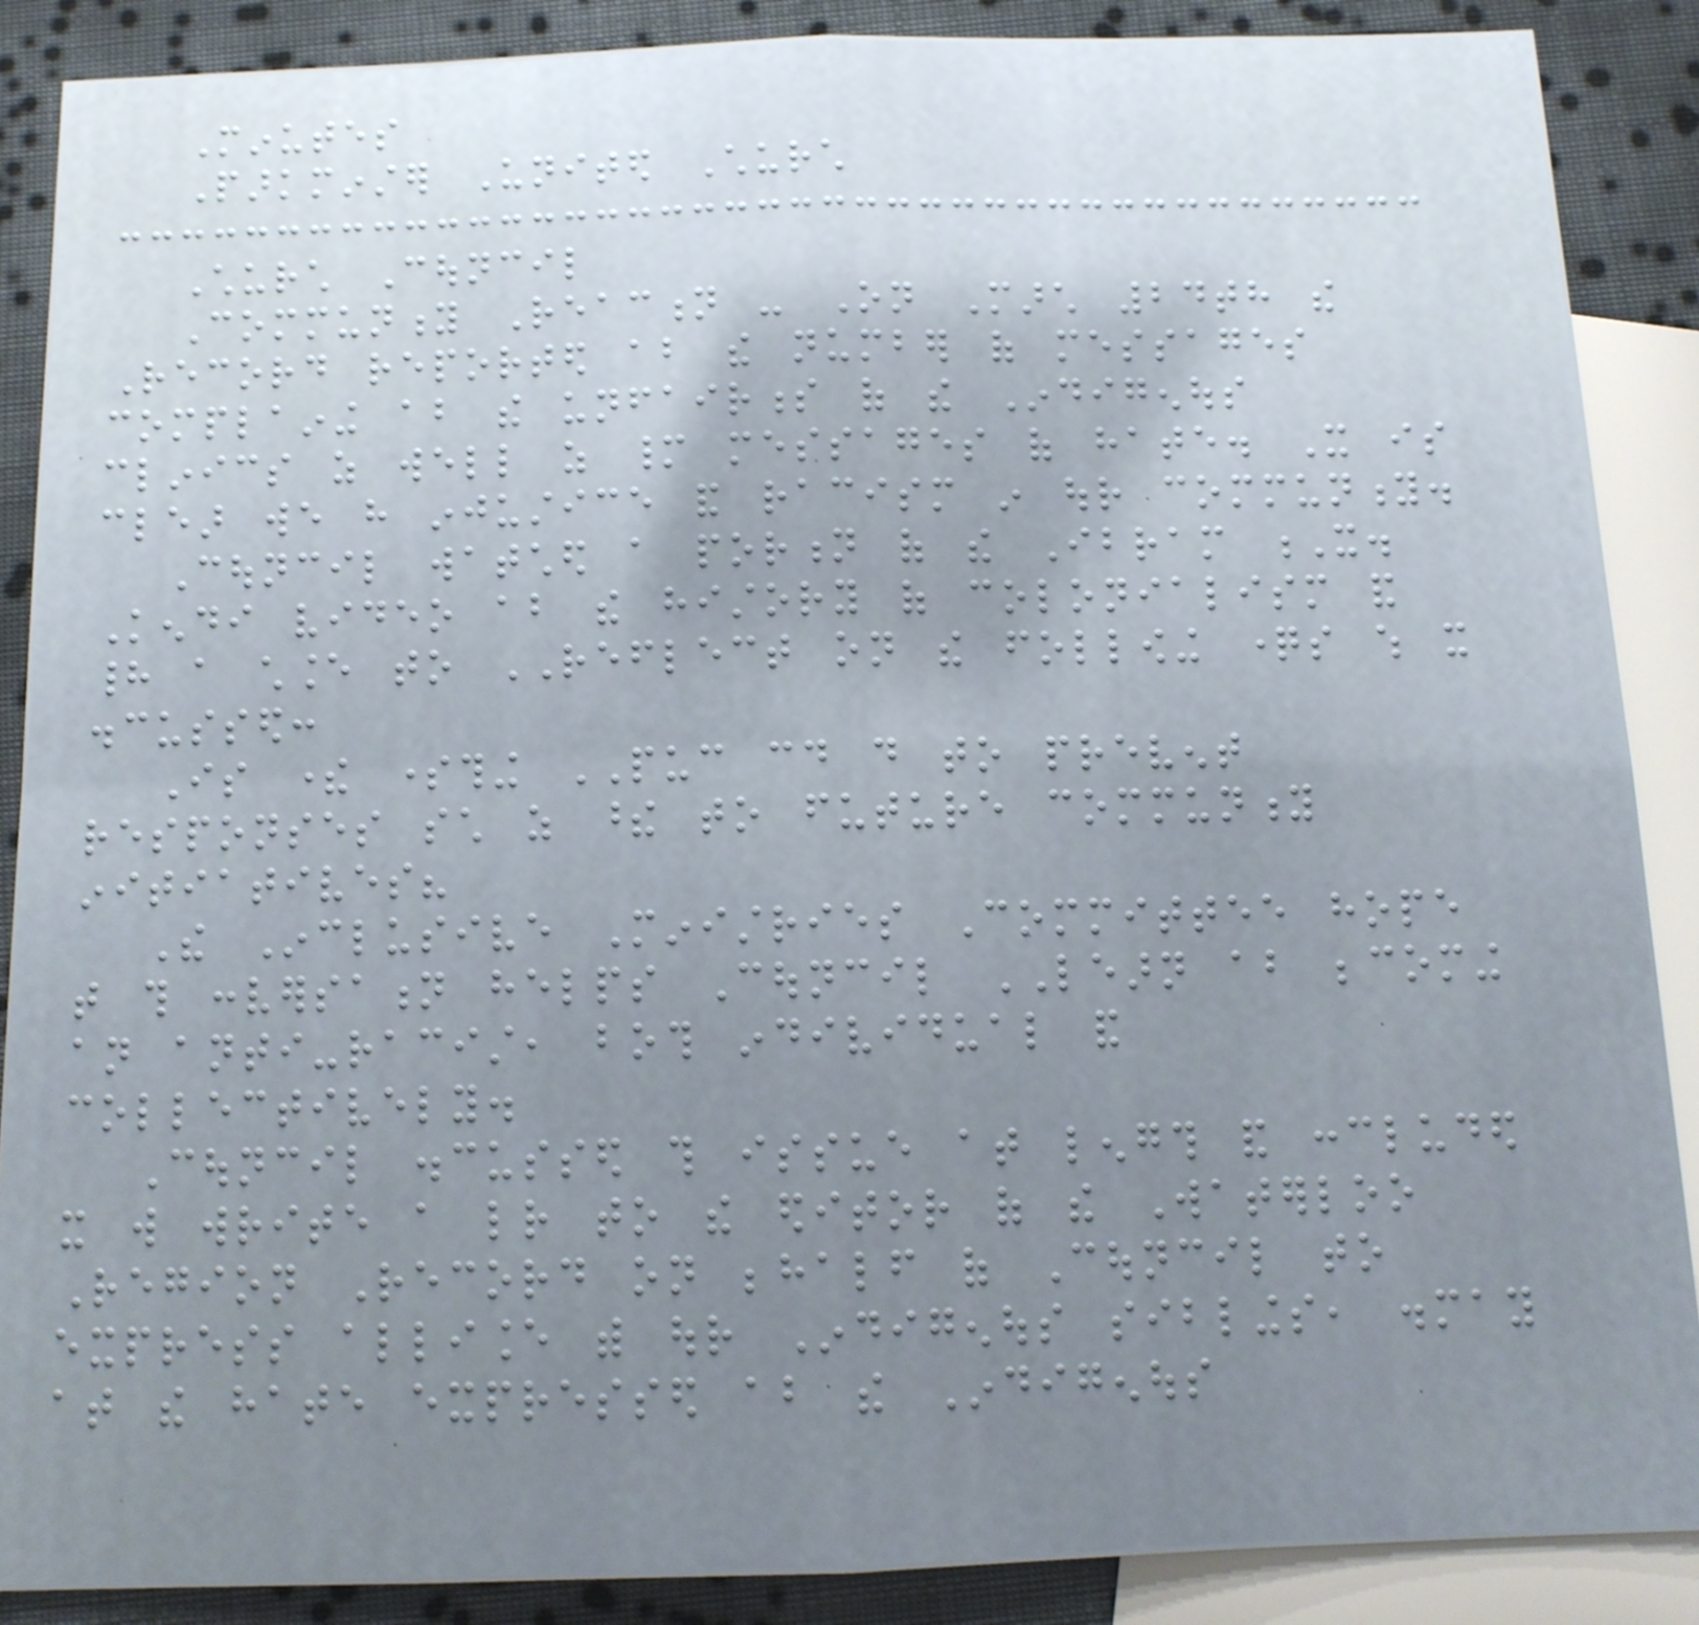Minutes
Parkminster United Church
Church Council
Community Reaction - On March 24th the
Record reported about the number of messages
complaining about the unfairness of the Indigenous
clinics as well as many messages of hate. It is
clear we have injustice and racism in our community.
Council watched a portion of the Ibram X.
Kendi video about the history of colonialism and
had a chance to REFLECT on the following questions which it
discussed:
Is there something PUC could do to prevent
responses such as these to future community
initiatives?
The Inclusive Ministries Committee hope
that this conversation helps Council LEARN about becoming
an anti-racist, both individual and
collectively.
Council discussed this issue at length and concluded
it will write a letter to the editor of the Waterloo
Region Record on behalf of Council to
express alliance with our Indigenous siblings, dismay
at the hate expressed about the Indigenous
